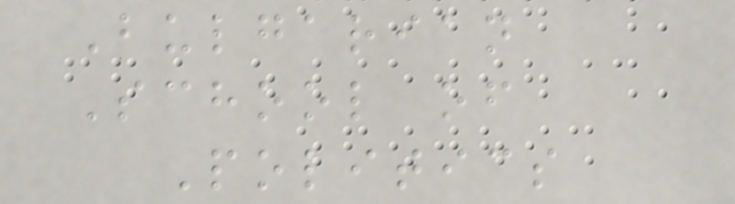Bulgarian
School of
Politics
